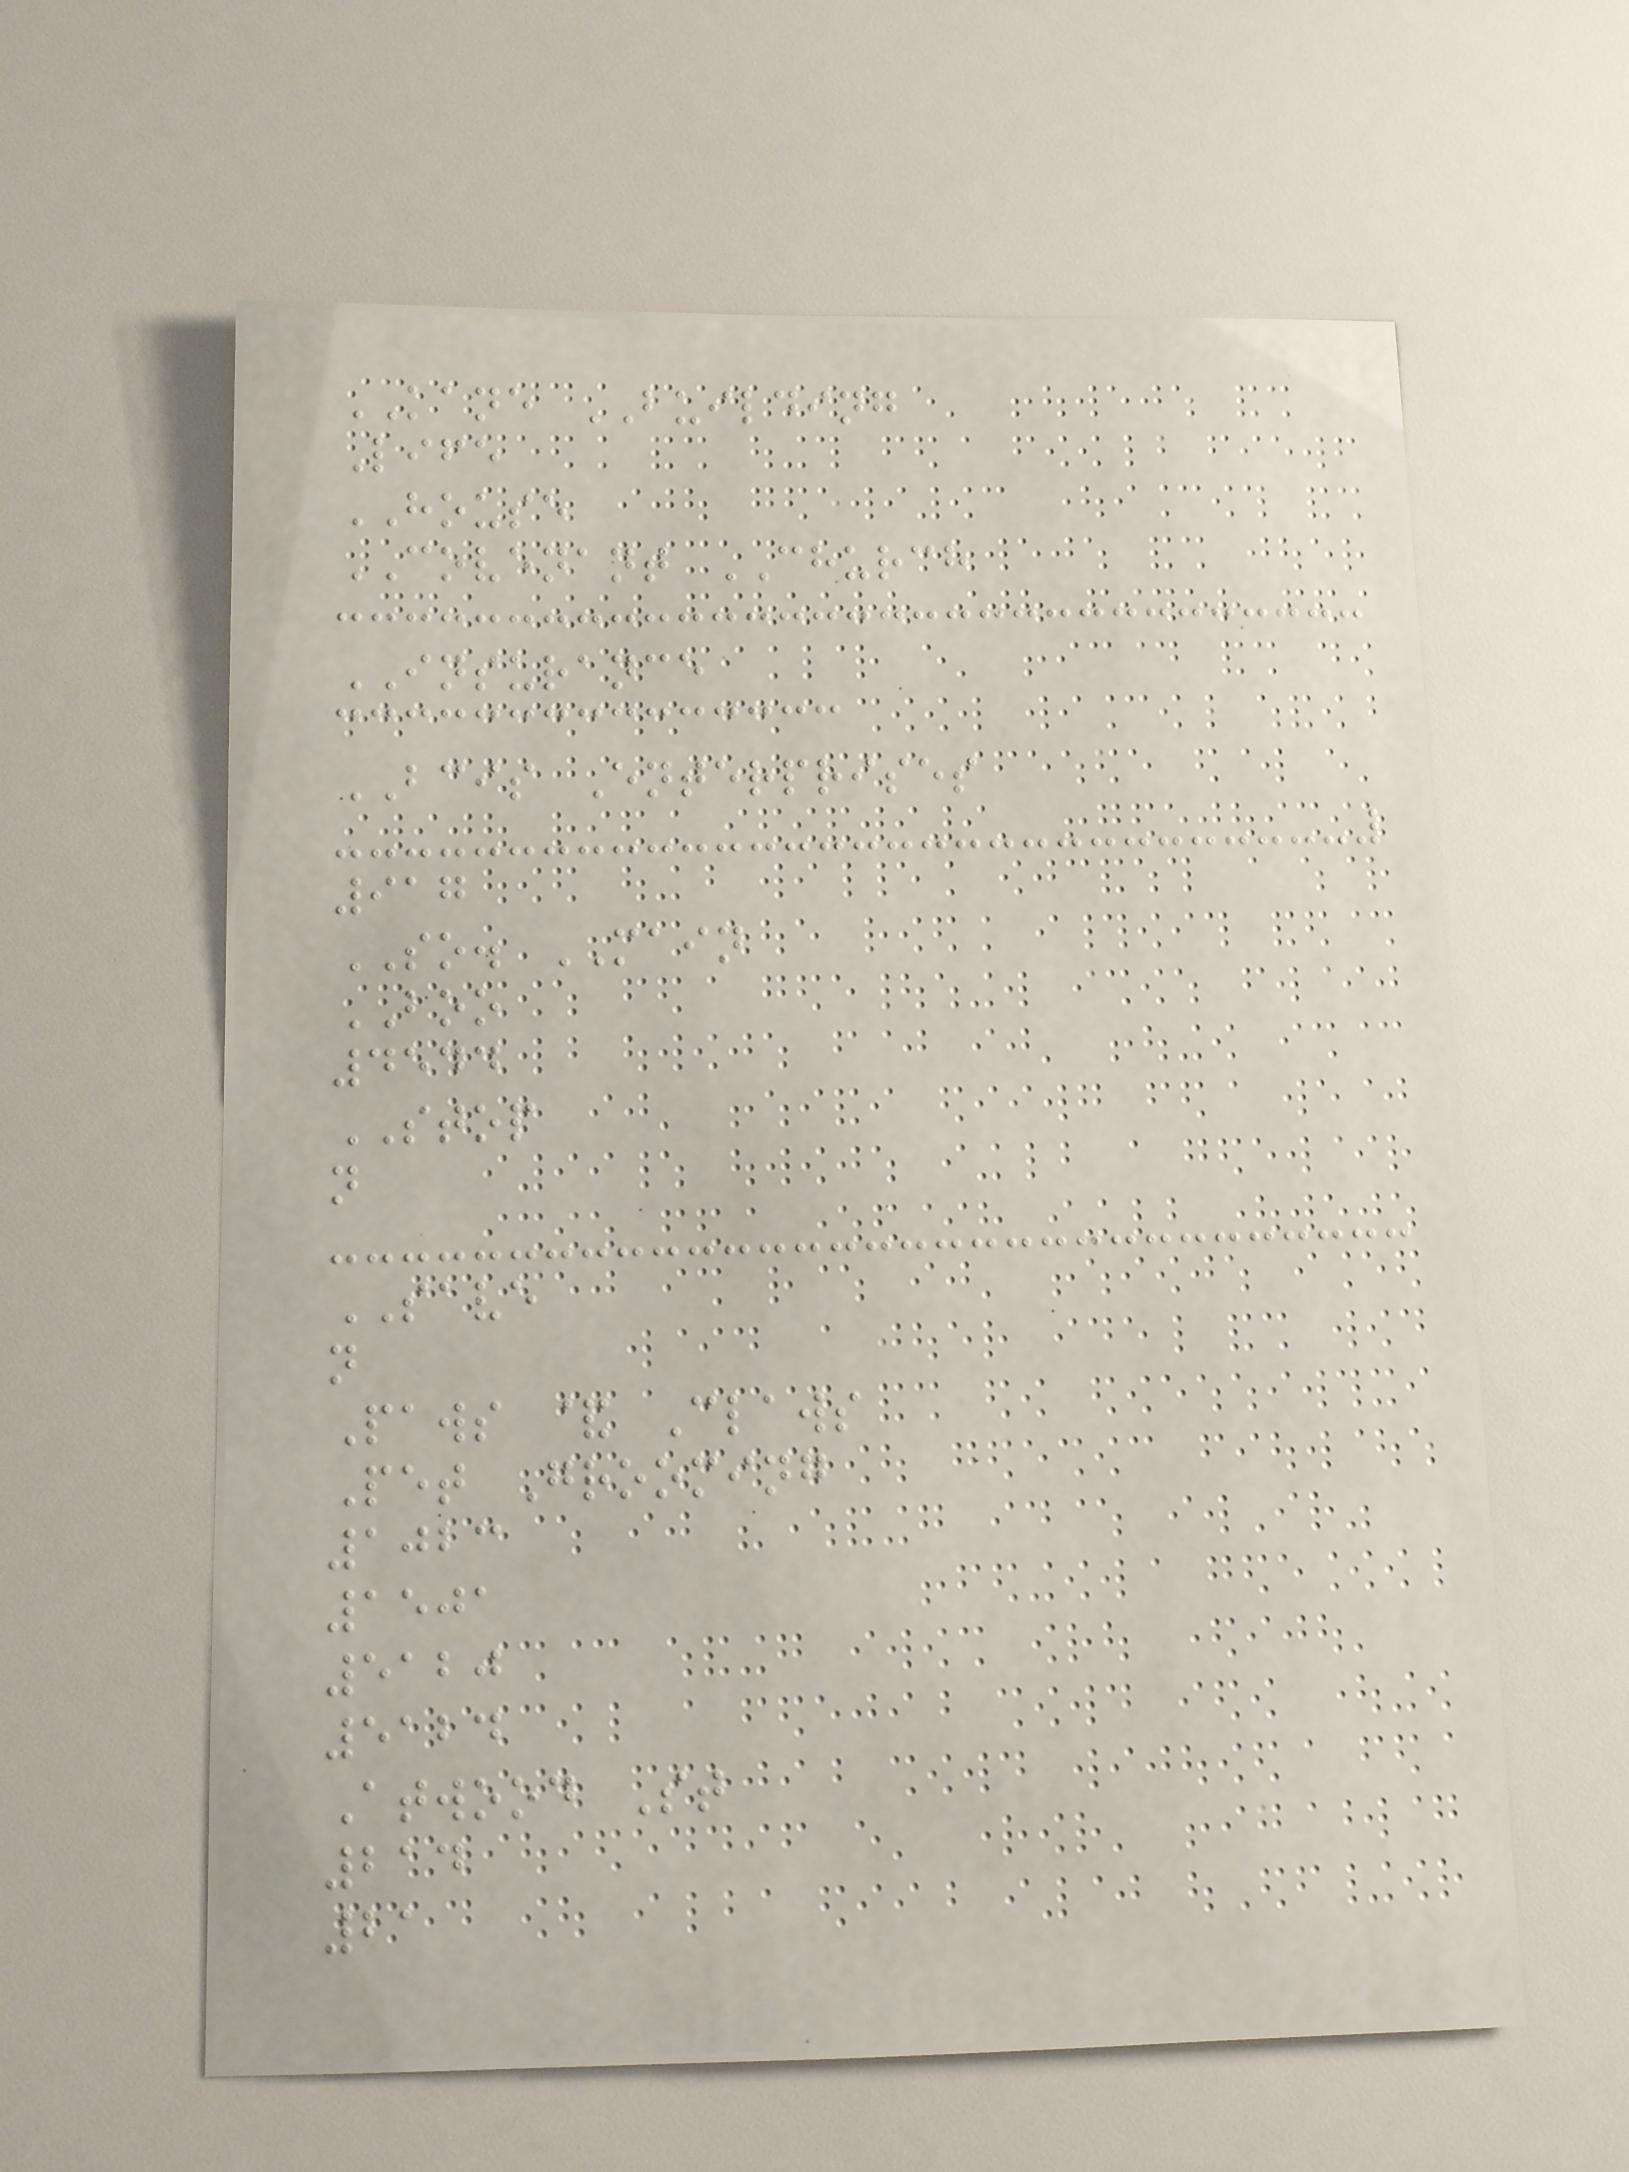KANE BUILDING
Life
HOUSE
COVENANT CHURCH
INSURANCE
BCIS Enterprises
917
SO. MAIN
BOO
4544
STOP
n
SAVE
n
Paws & Claws
Pet Grooming
1023
1501
5120
5124
Atwood St
214
21
